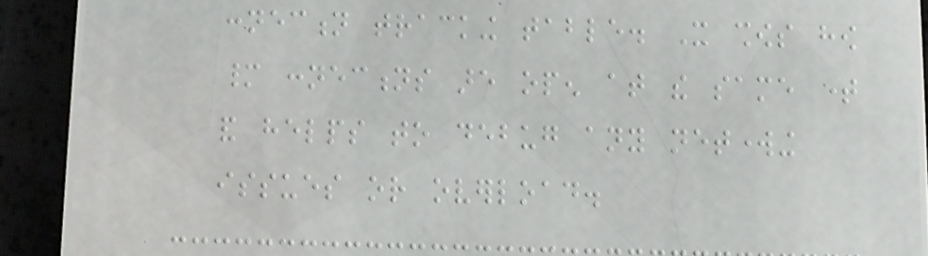connection tracking table. It shows how
many connections are open at the same time
and helps to debug any networking
issues or overload.
